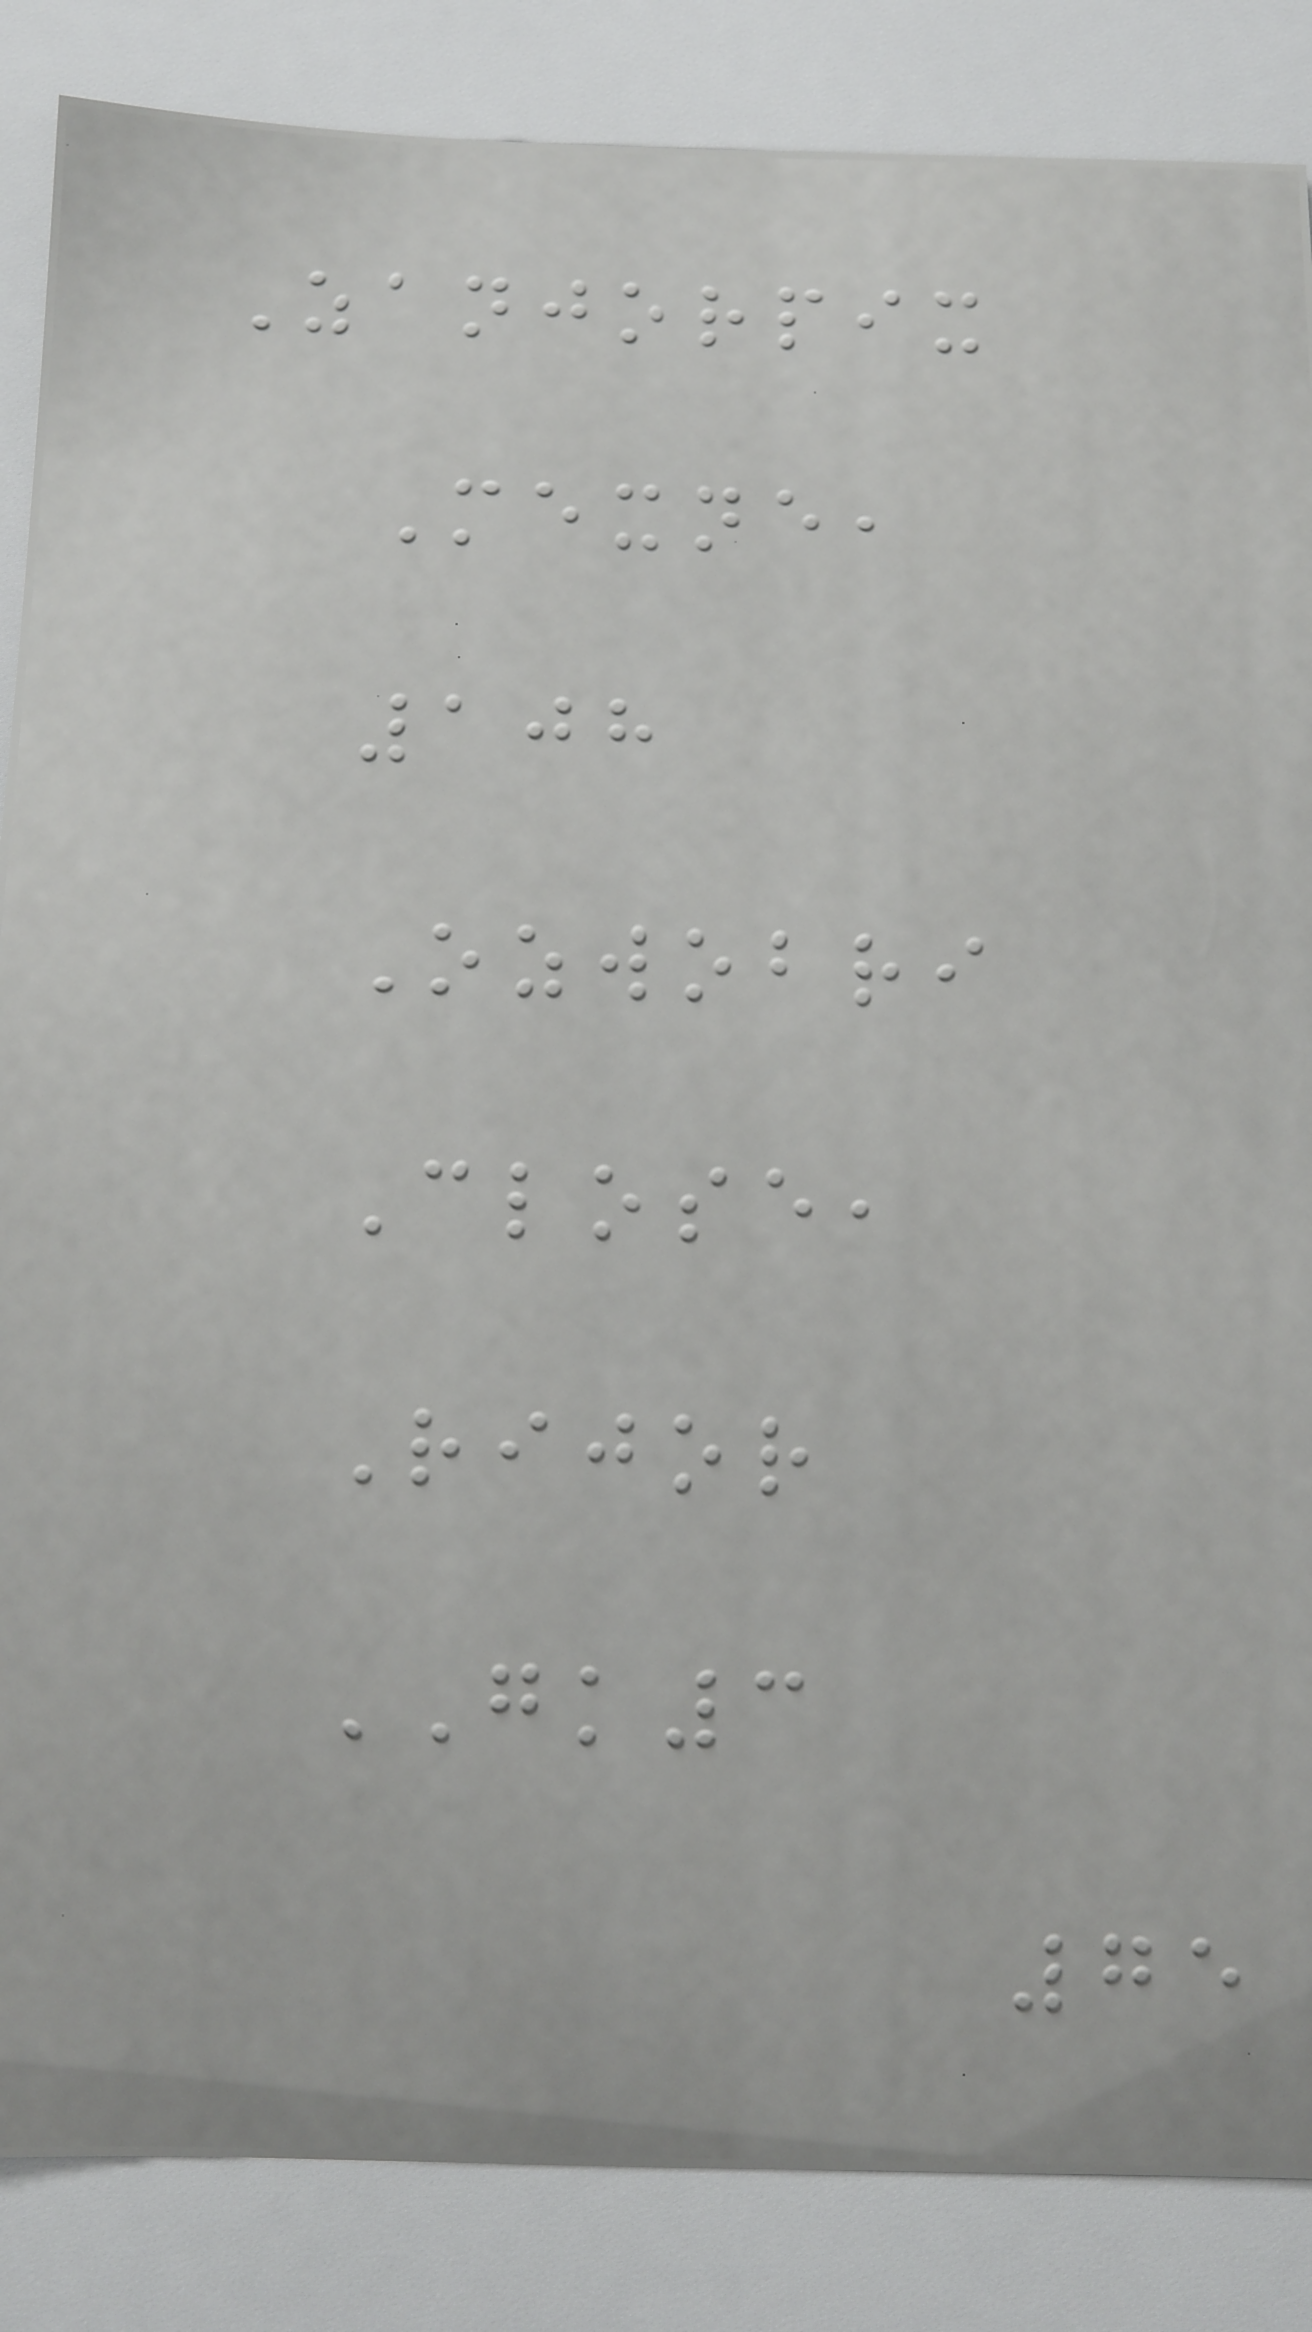Zanjorpix
Mexne,
108
Ozwobri
Close,
Rijor
GK3
75
